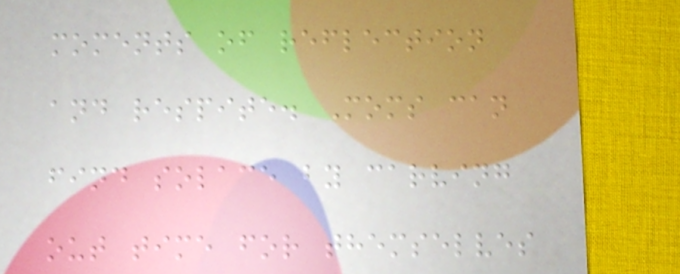moments of reflection
and respite. Moms can
find solace by carving
out time for themselves
